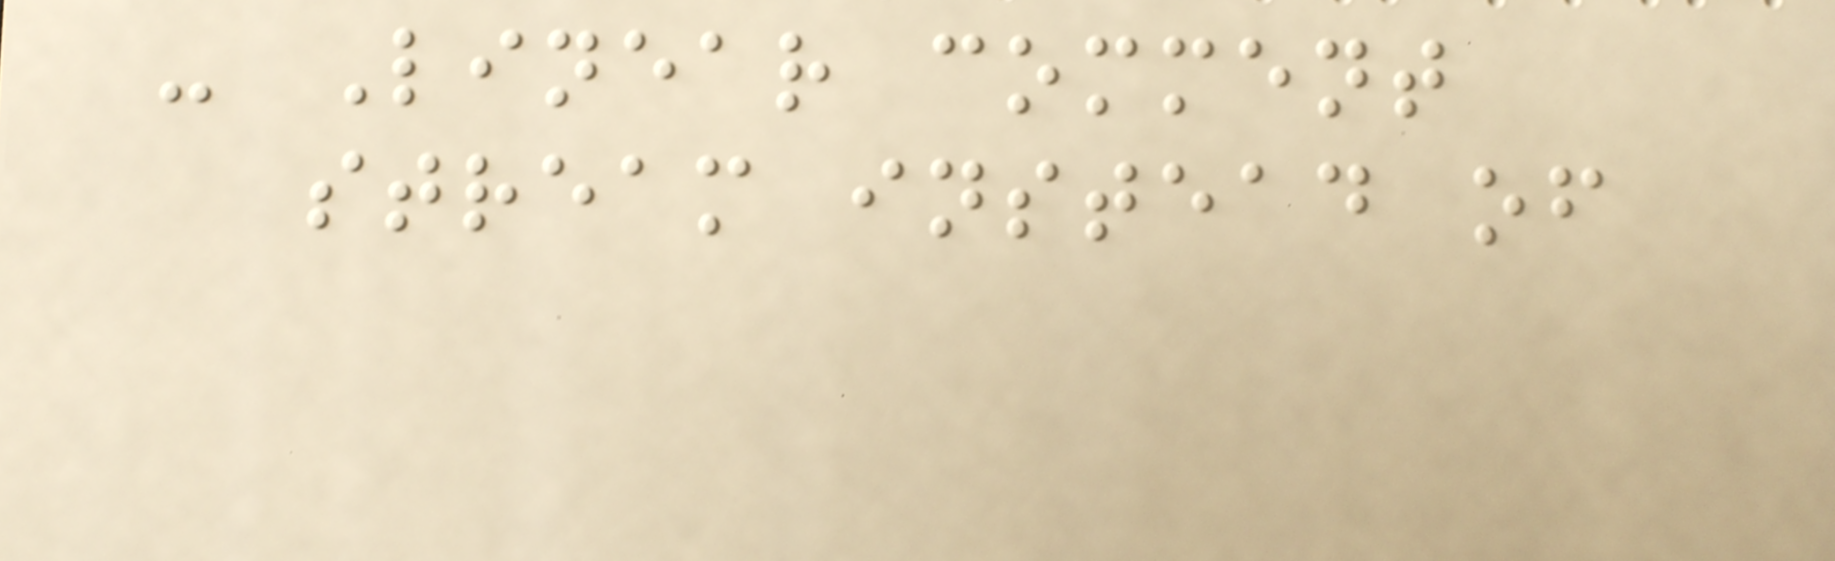- Linear comment
stream instead of
